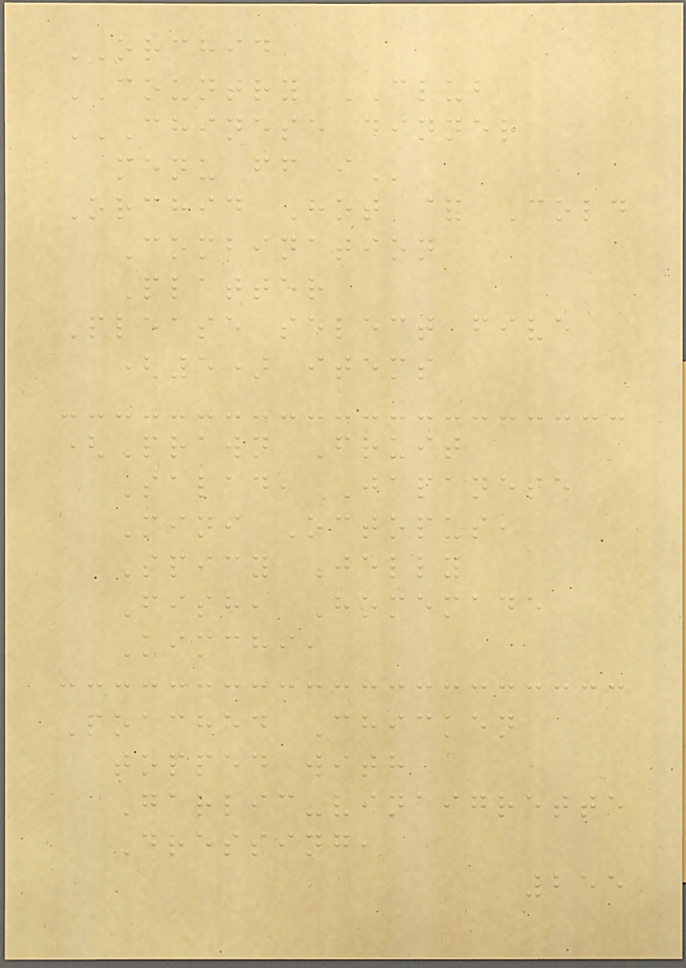ORCHID
COUNTRY CLUB
CHINESE DINNER
MENU FF I
Orchid Hot & Cold
Combination
Platter
Please select five
(5) items
(Prawn Fruit
Salad, Japanese
Mini Octopus,
Spicy Jelly
Fish, Homemade
Kimchi,
Poached Chicken
topped with
Garlic-vinaigrette
Dressing,
255
